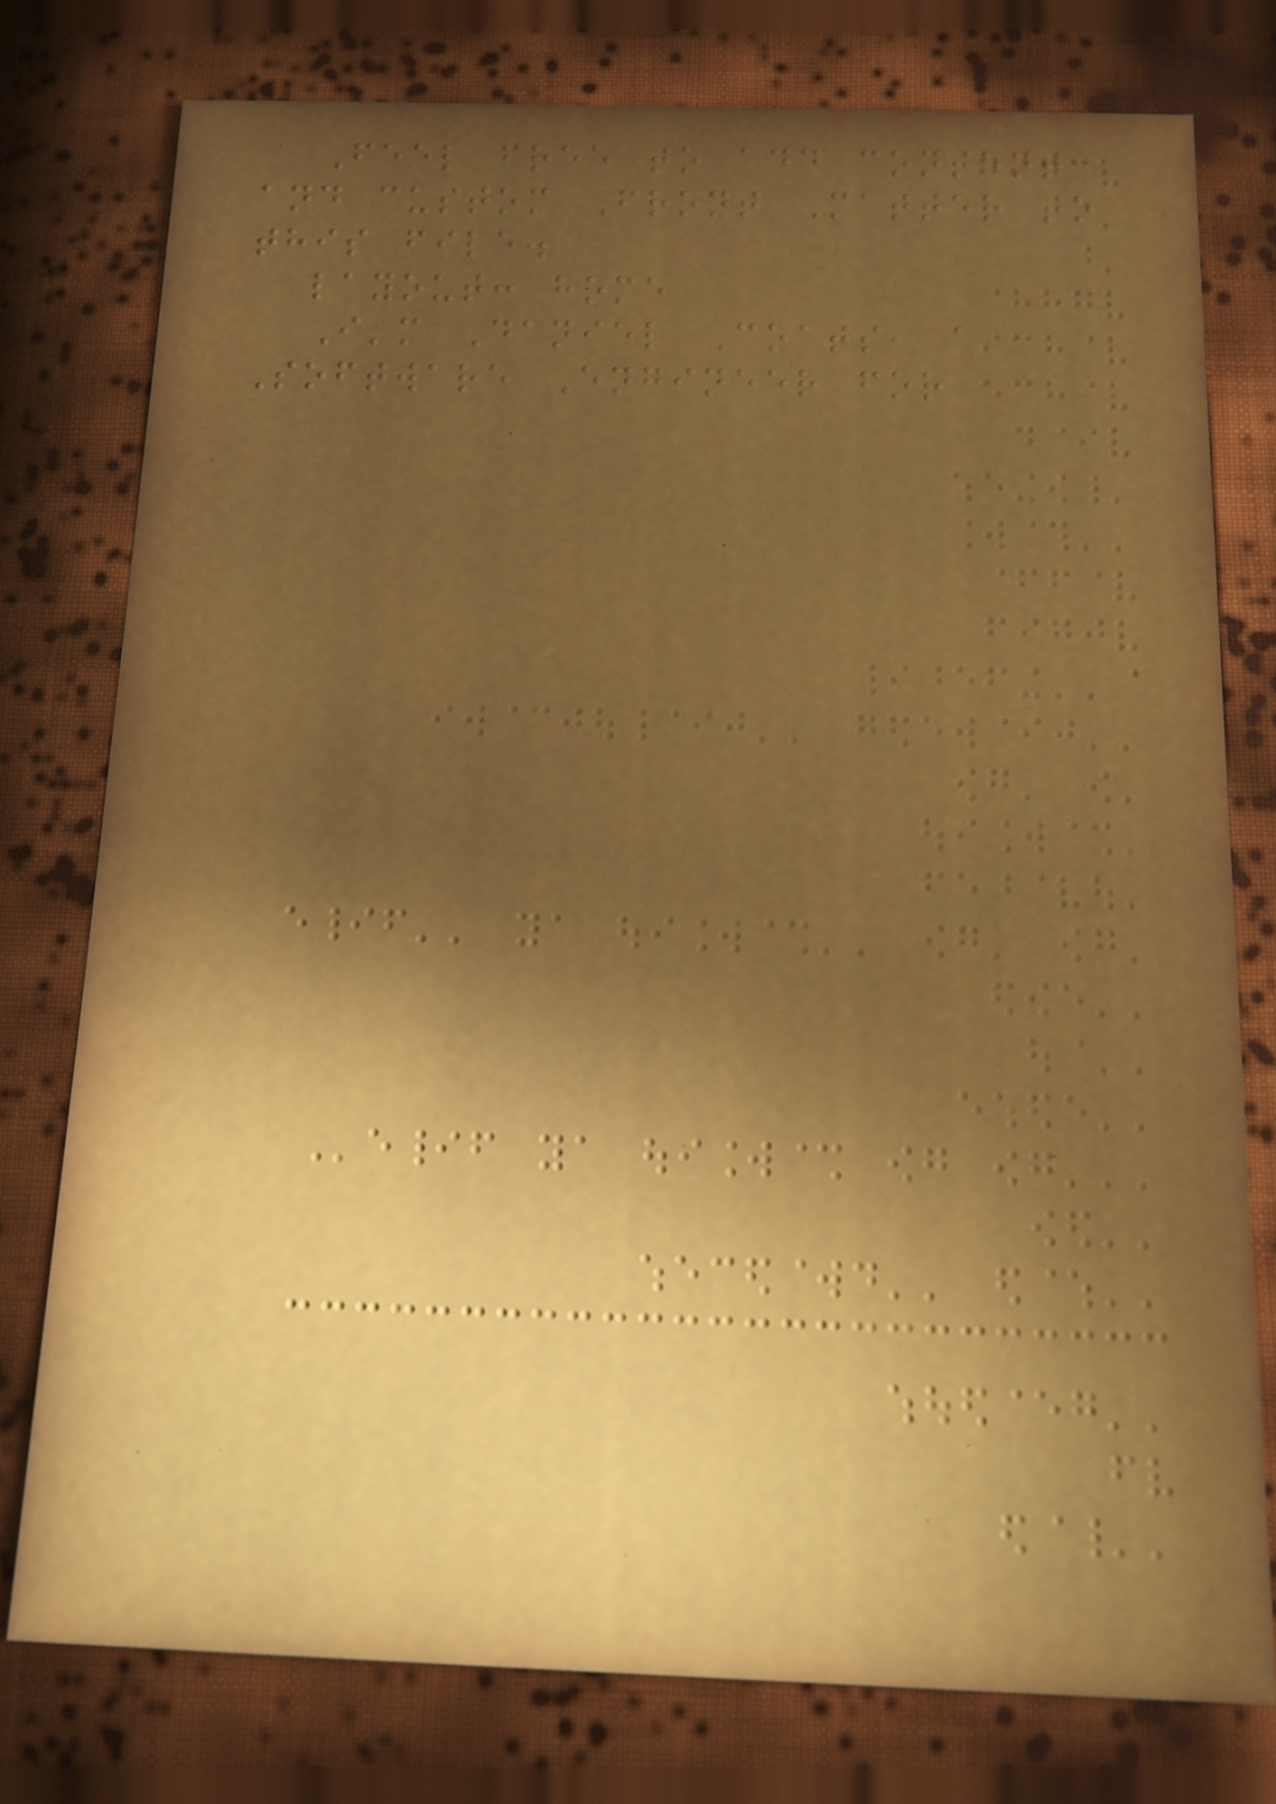Feel free to add content
and custom Front Matter to
this file.
layout: home
I'm Daniel Coats, a
Software Engineer for
